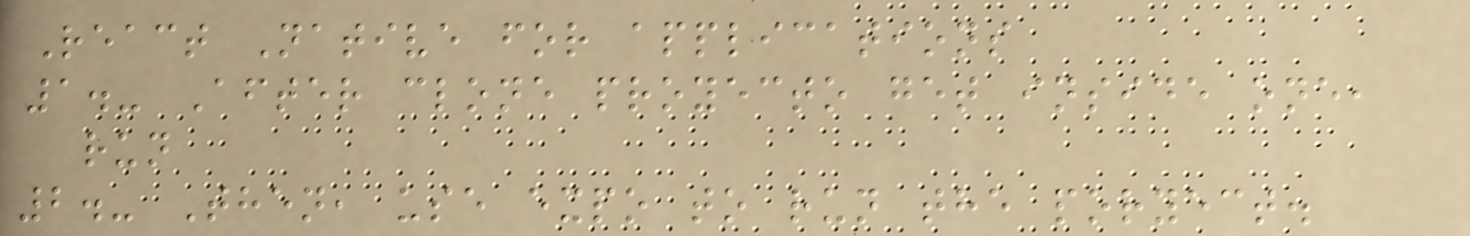React Native for applications
1.- After clone proyecto get inside one,
run
2.- Then, use expo to run the poryect.
